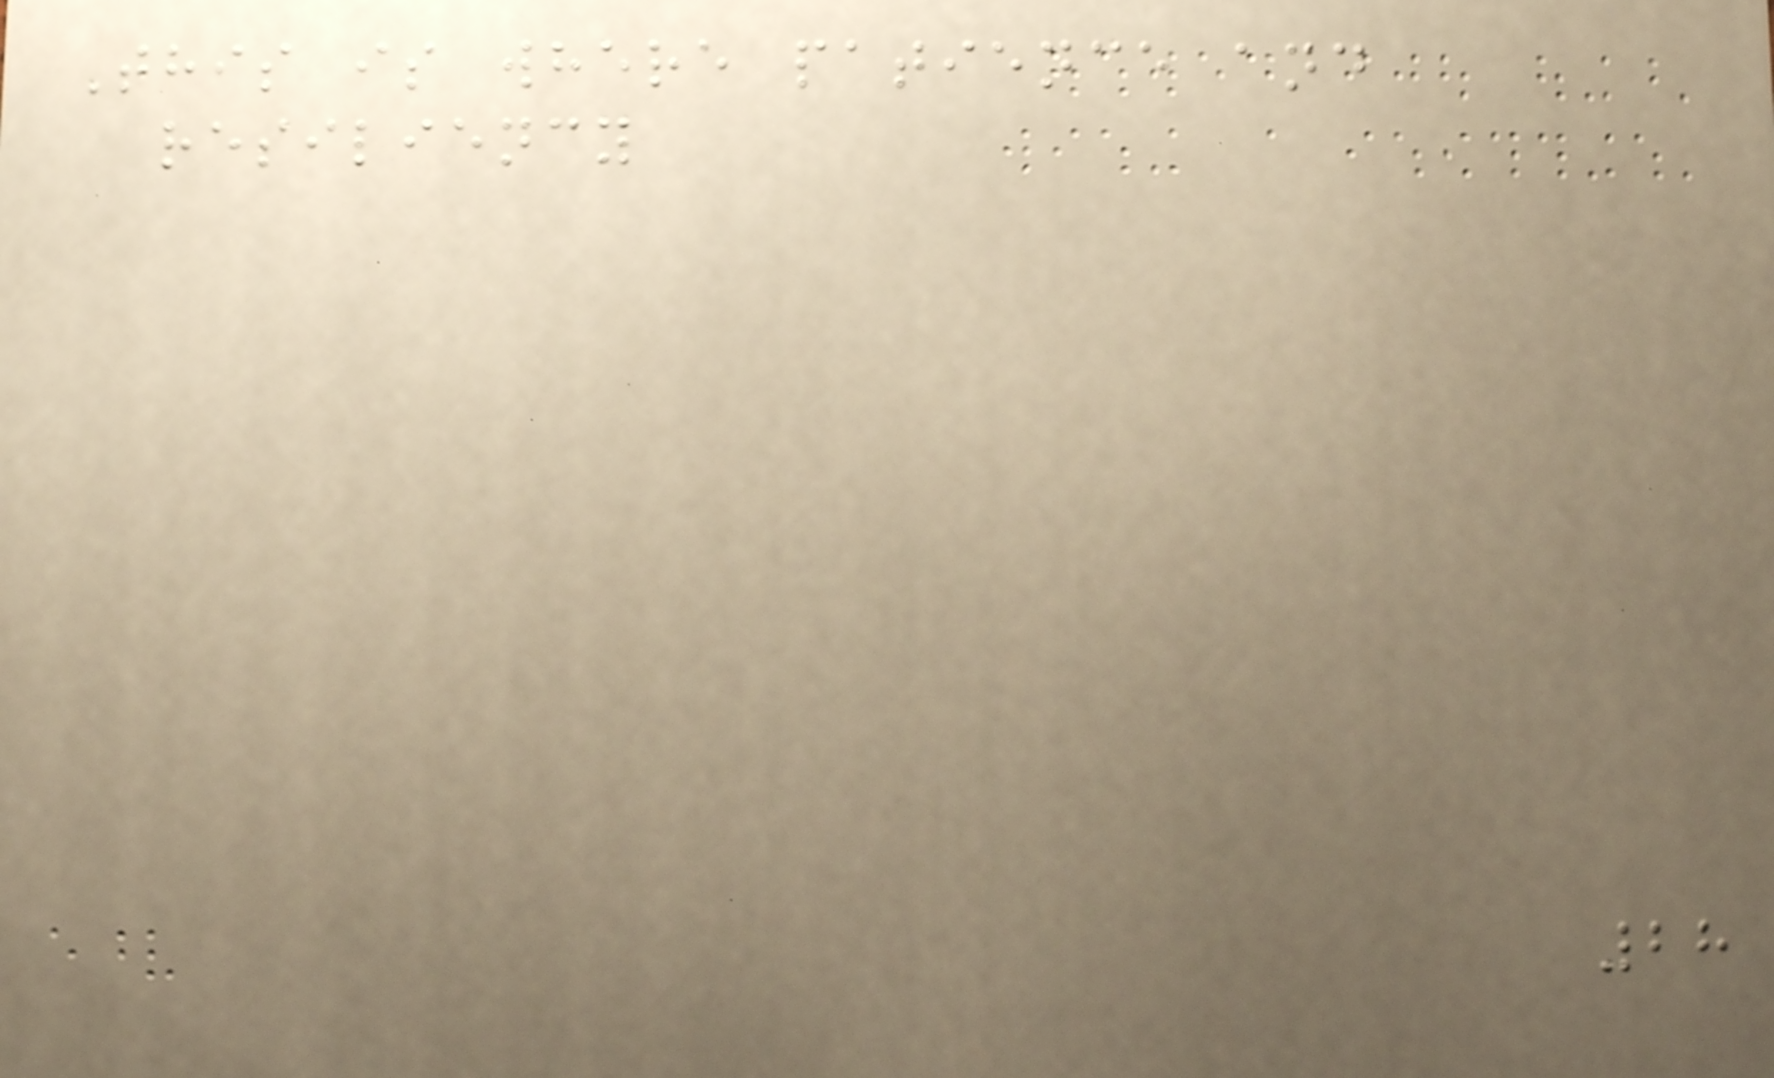This is where patience and
resiliency
28
